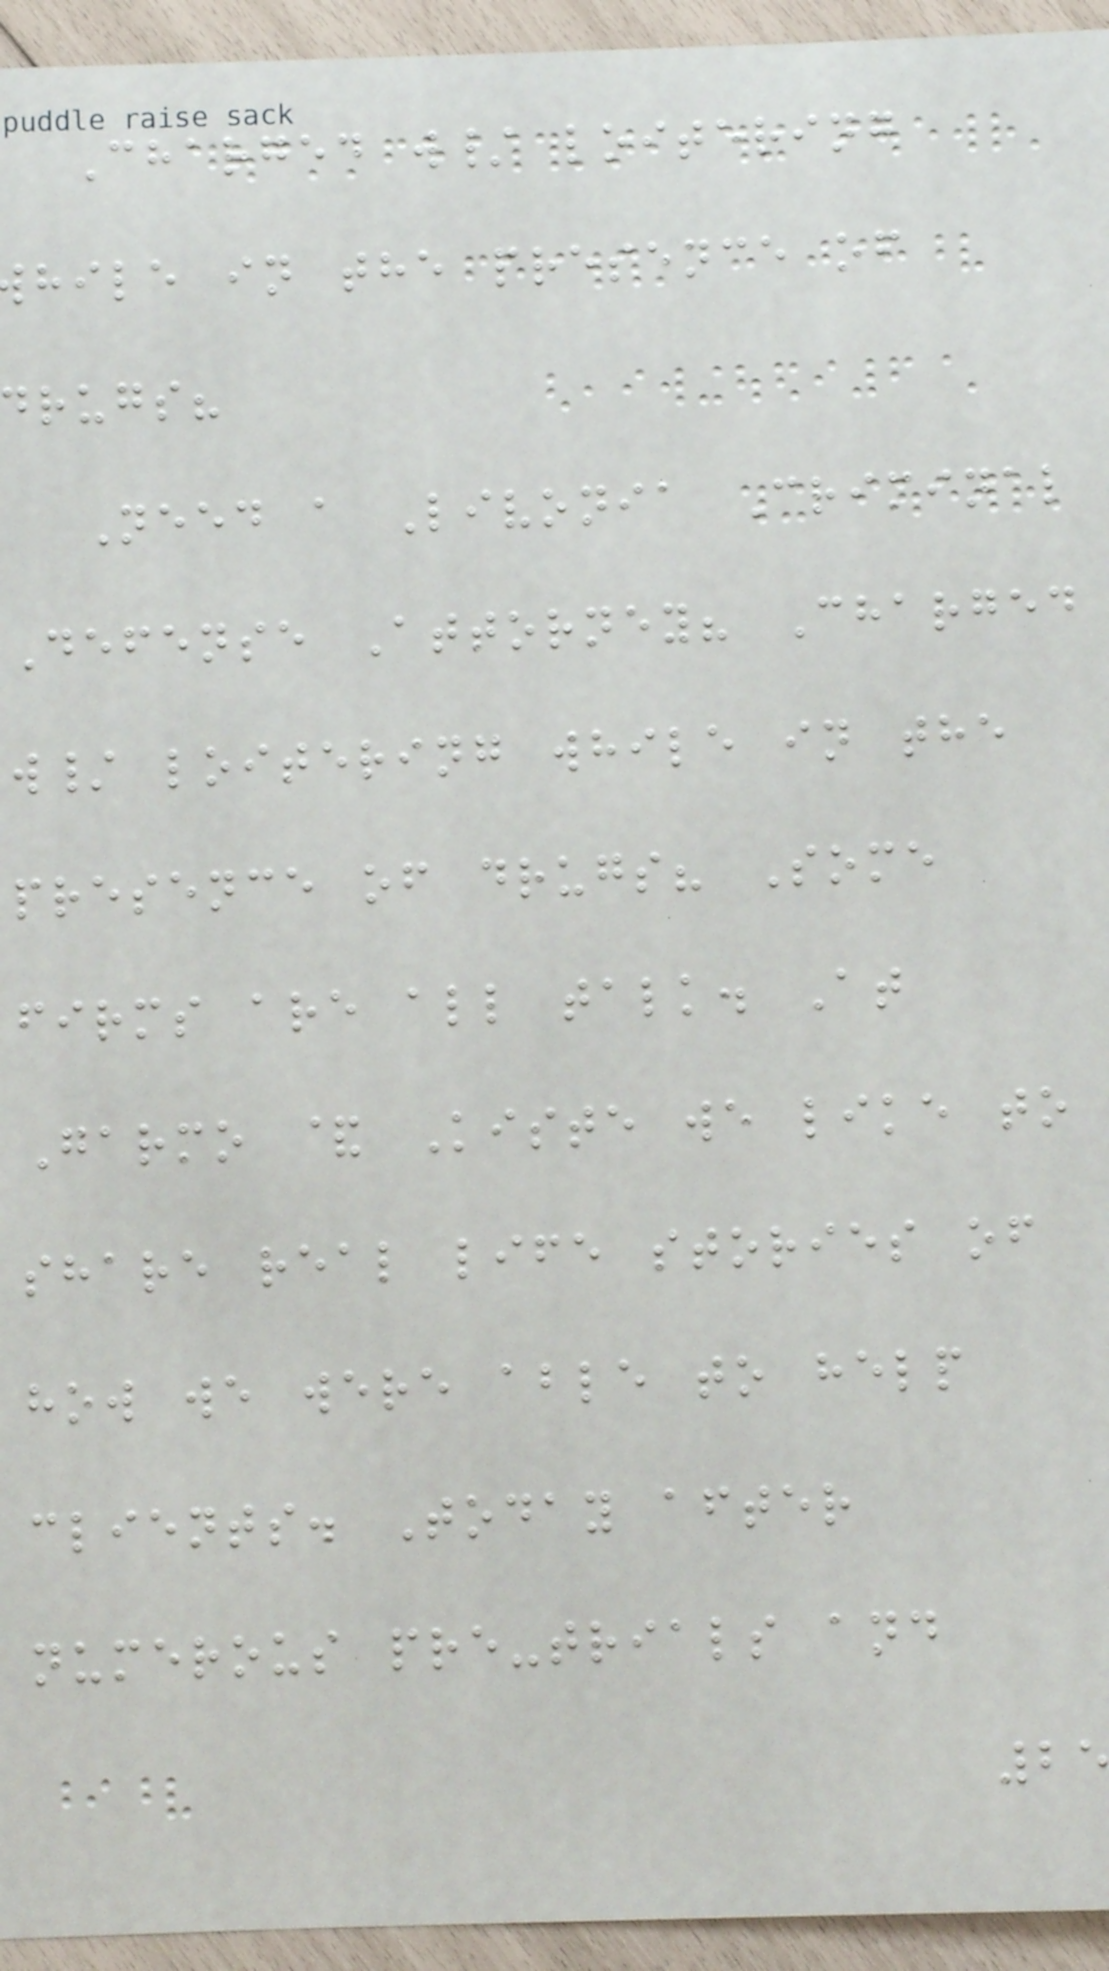Charged w/ loitering
hile in the presence of
drugs?
Need a Livonia Criminal
Defense Attorney? Charged
w/ loitering while in the
presence of drugs? Some
firms are all talk. At
Garmo & Kiste we like to
share real life stories of
how we were able to help
clients. Today after
numerous pre-trials and
